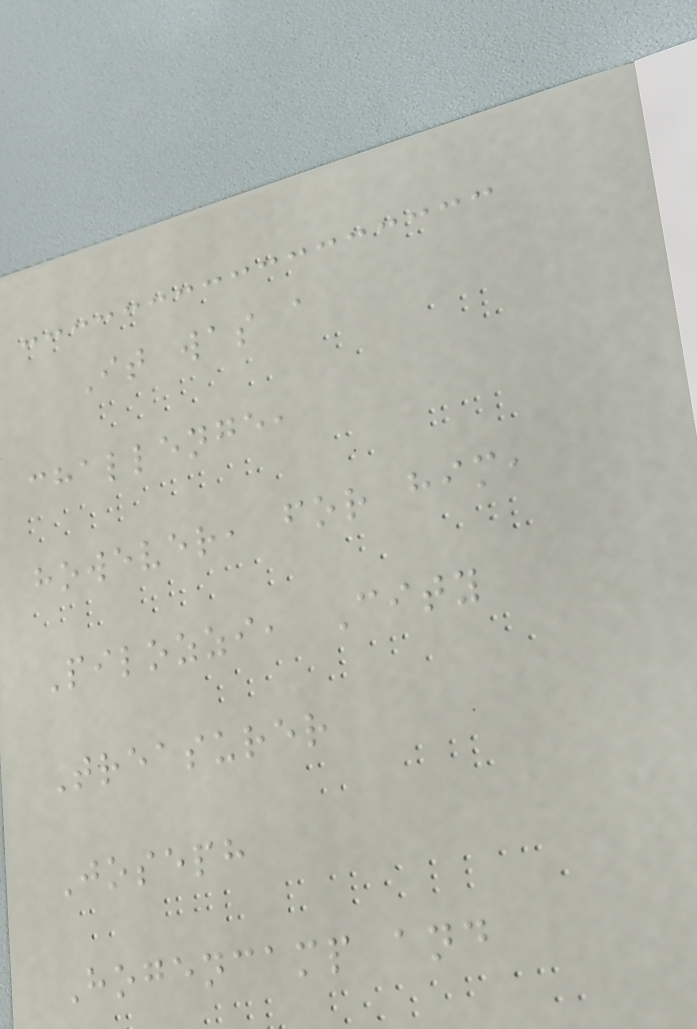It was a
challenge,
however, for him,
Pilozzi, City
Treasurer
Joseph
Hogencamp and
